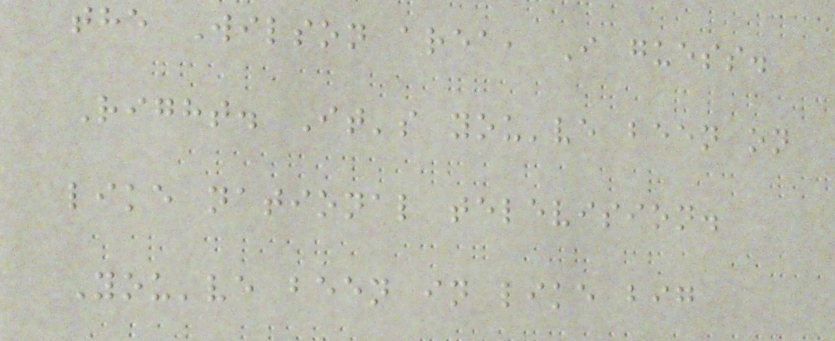the Wilson area, I guess.
Right. It's you've been on
like national television.
You've been in like big
